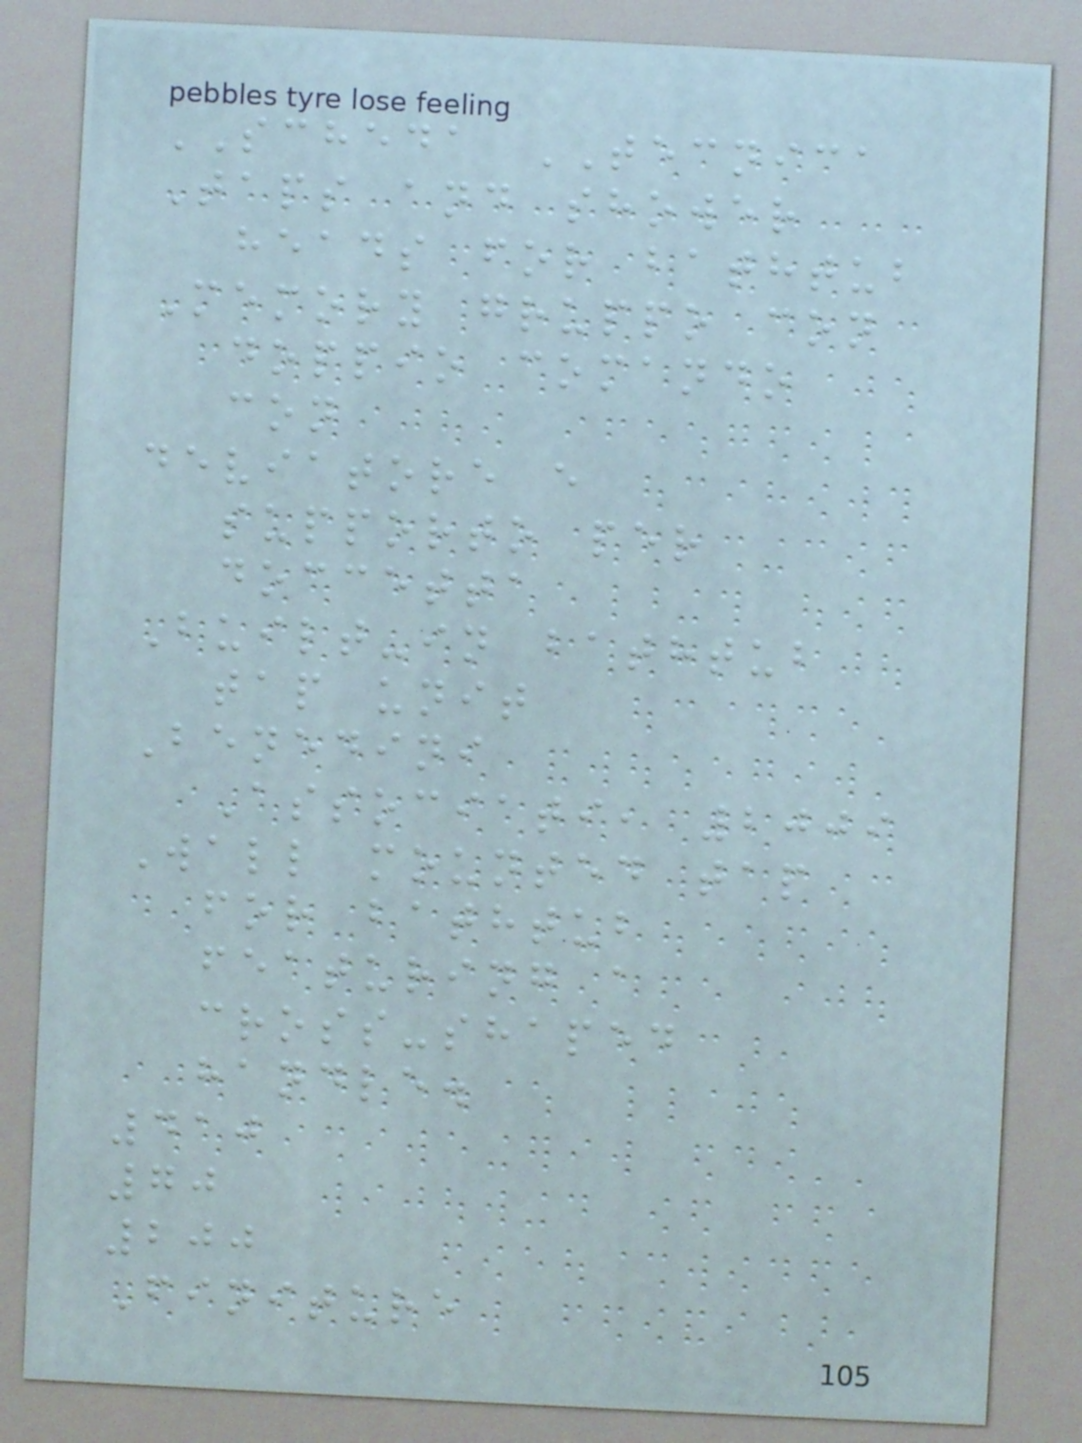SCHEDA TECNICA
Taps and shower
heads for bathtub
Memory gruppo con
doppio comando
con
deviatore e
supporto per
doccetta
Built-in bathtub
tap unit
Benedini
Associati, 2009
Wall mounted tap
for bathtub
featuring a
cross-shaped
handle.
410
70
200
Finiture
